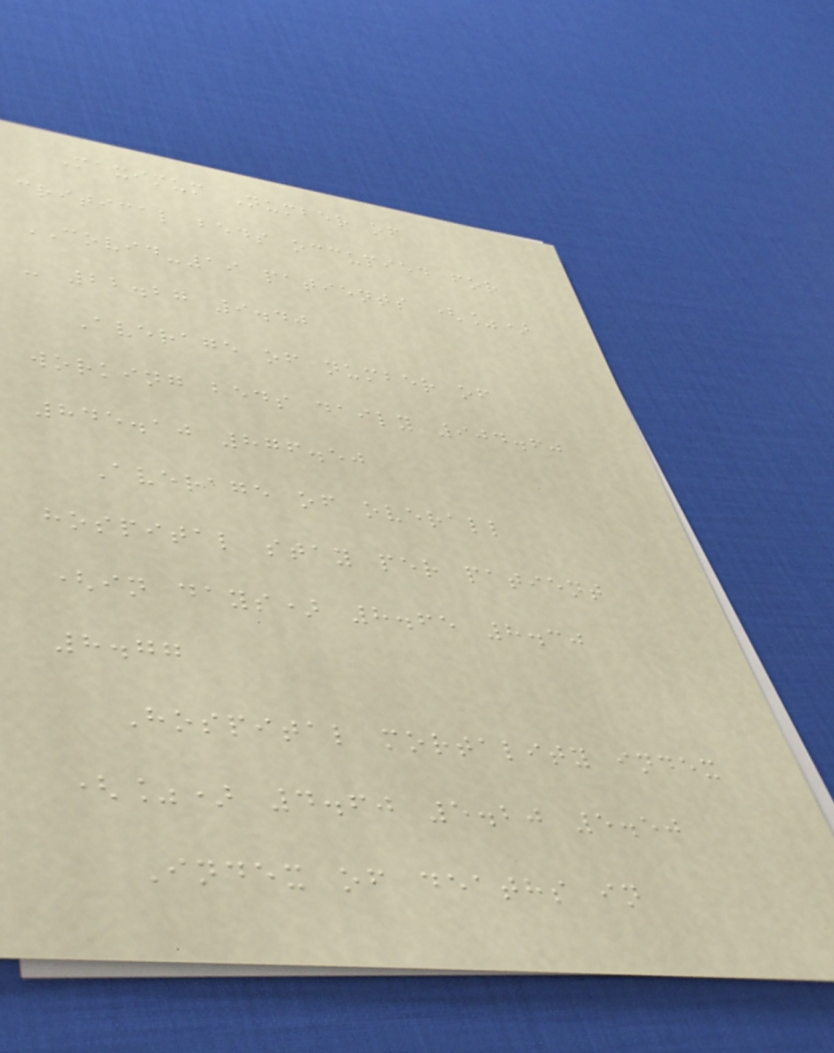Maximum Number of
critical beds occupied for
COVID-19 patients (%)
- 22.27 9.40
Average of number of
working beds daily 904.60
845.10 876.50
Average of overall
hospital stay per patient
(in days) 8.65 8.30
8.77
Hospital mortality index
(%) 4.60 5.20 5.50
Index of deaths in
